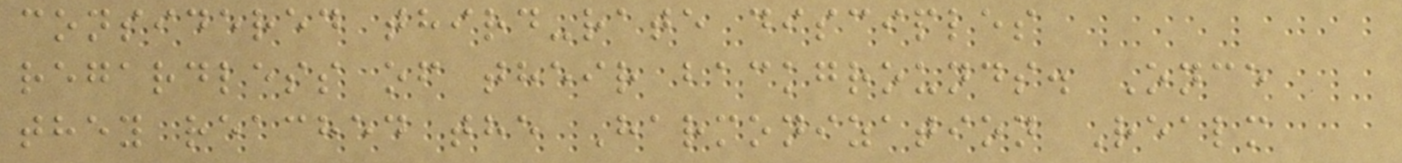considered third-rate disciples
regardless of their backgrounds. Once
they reached the Harmonization Realm
